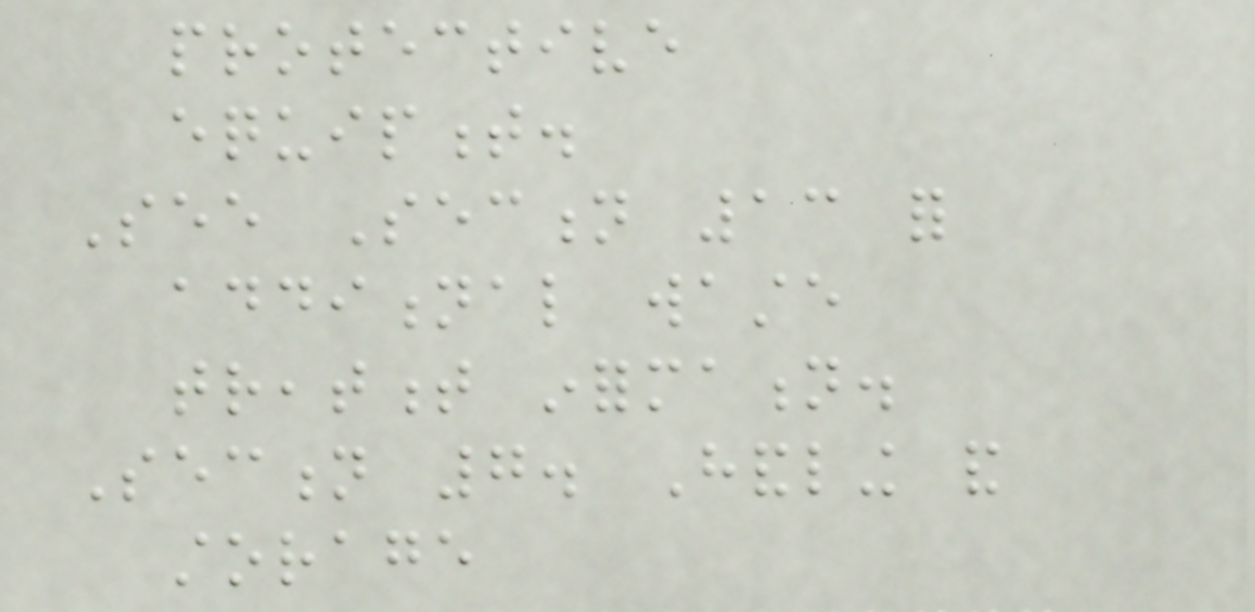protective
equipment.
See Section 13 for
additional waste
treatment information.
Section 7. Handling and
storage
